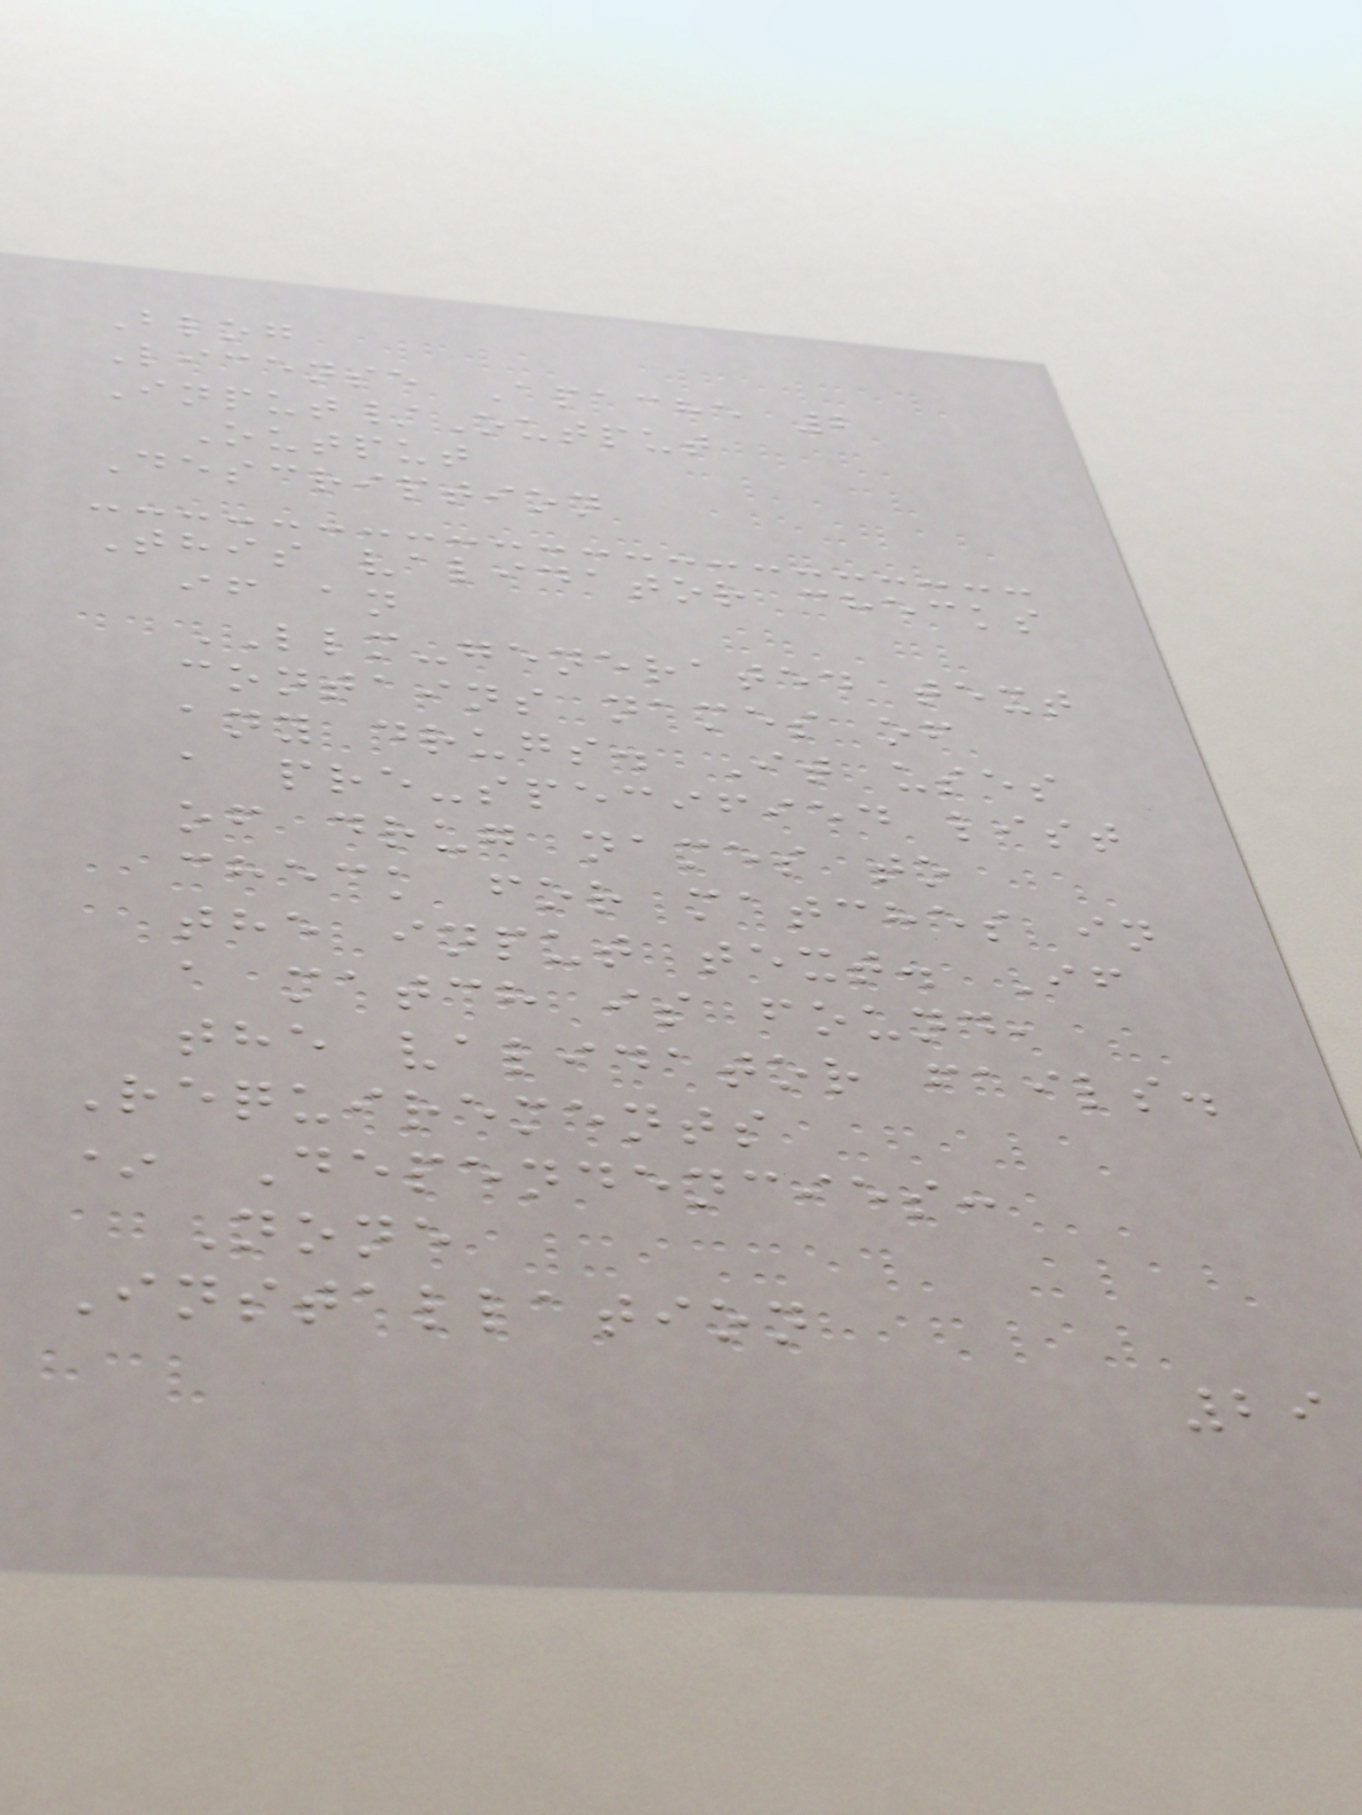Blog
License Apache 2
Input/Output
Output
Description
This validator checks
if an
LLM-generated text
contains names of
any drugs. It uses
a pre-specified list
of drug names to
check for matches in
the input text. If
a match is found,
the validator fails.
Requirements
* Dependencies:
None
Installation
29
